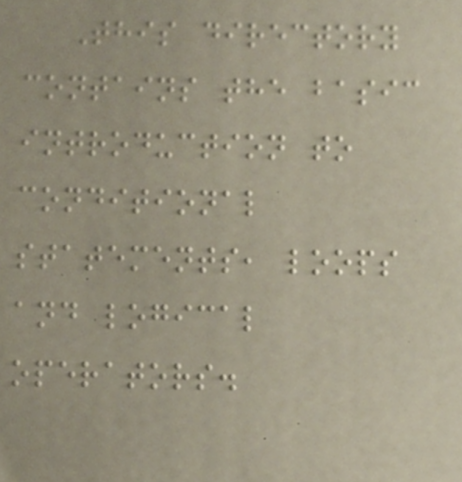This directory
contains the basic
introduction to
conditional
statements, loops
and logical
operators.
